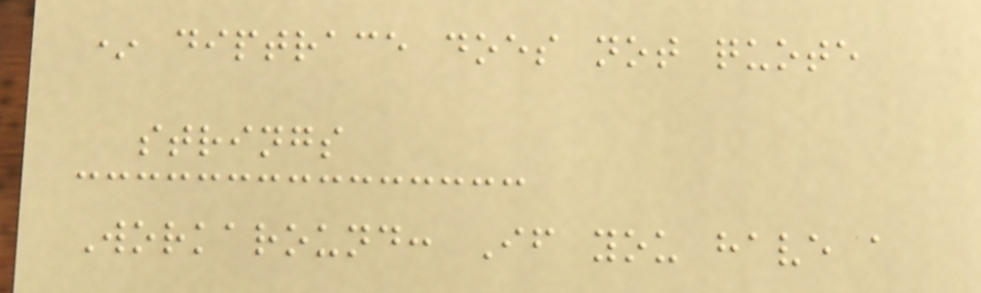* diptrace does not quote
strings
Workaround: If you have a
